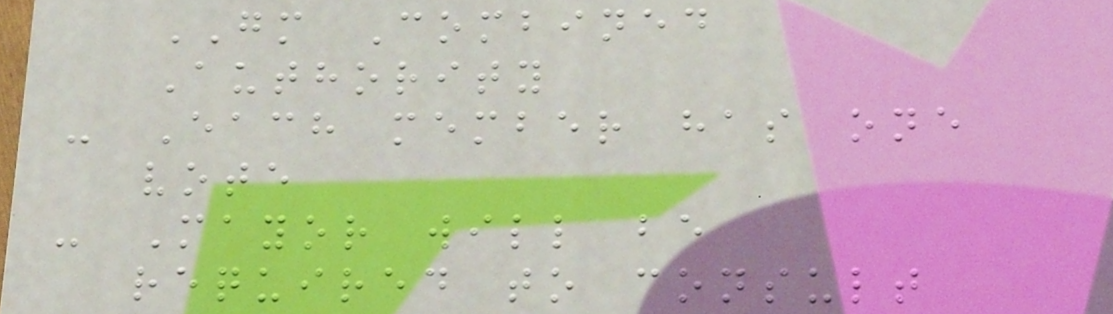GM Combined
Authority
- Each member has one
vote
- Mayor will be
required to consult
